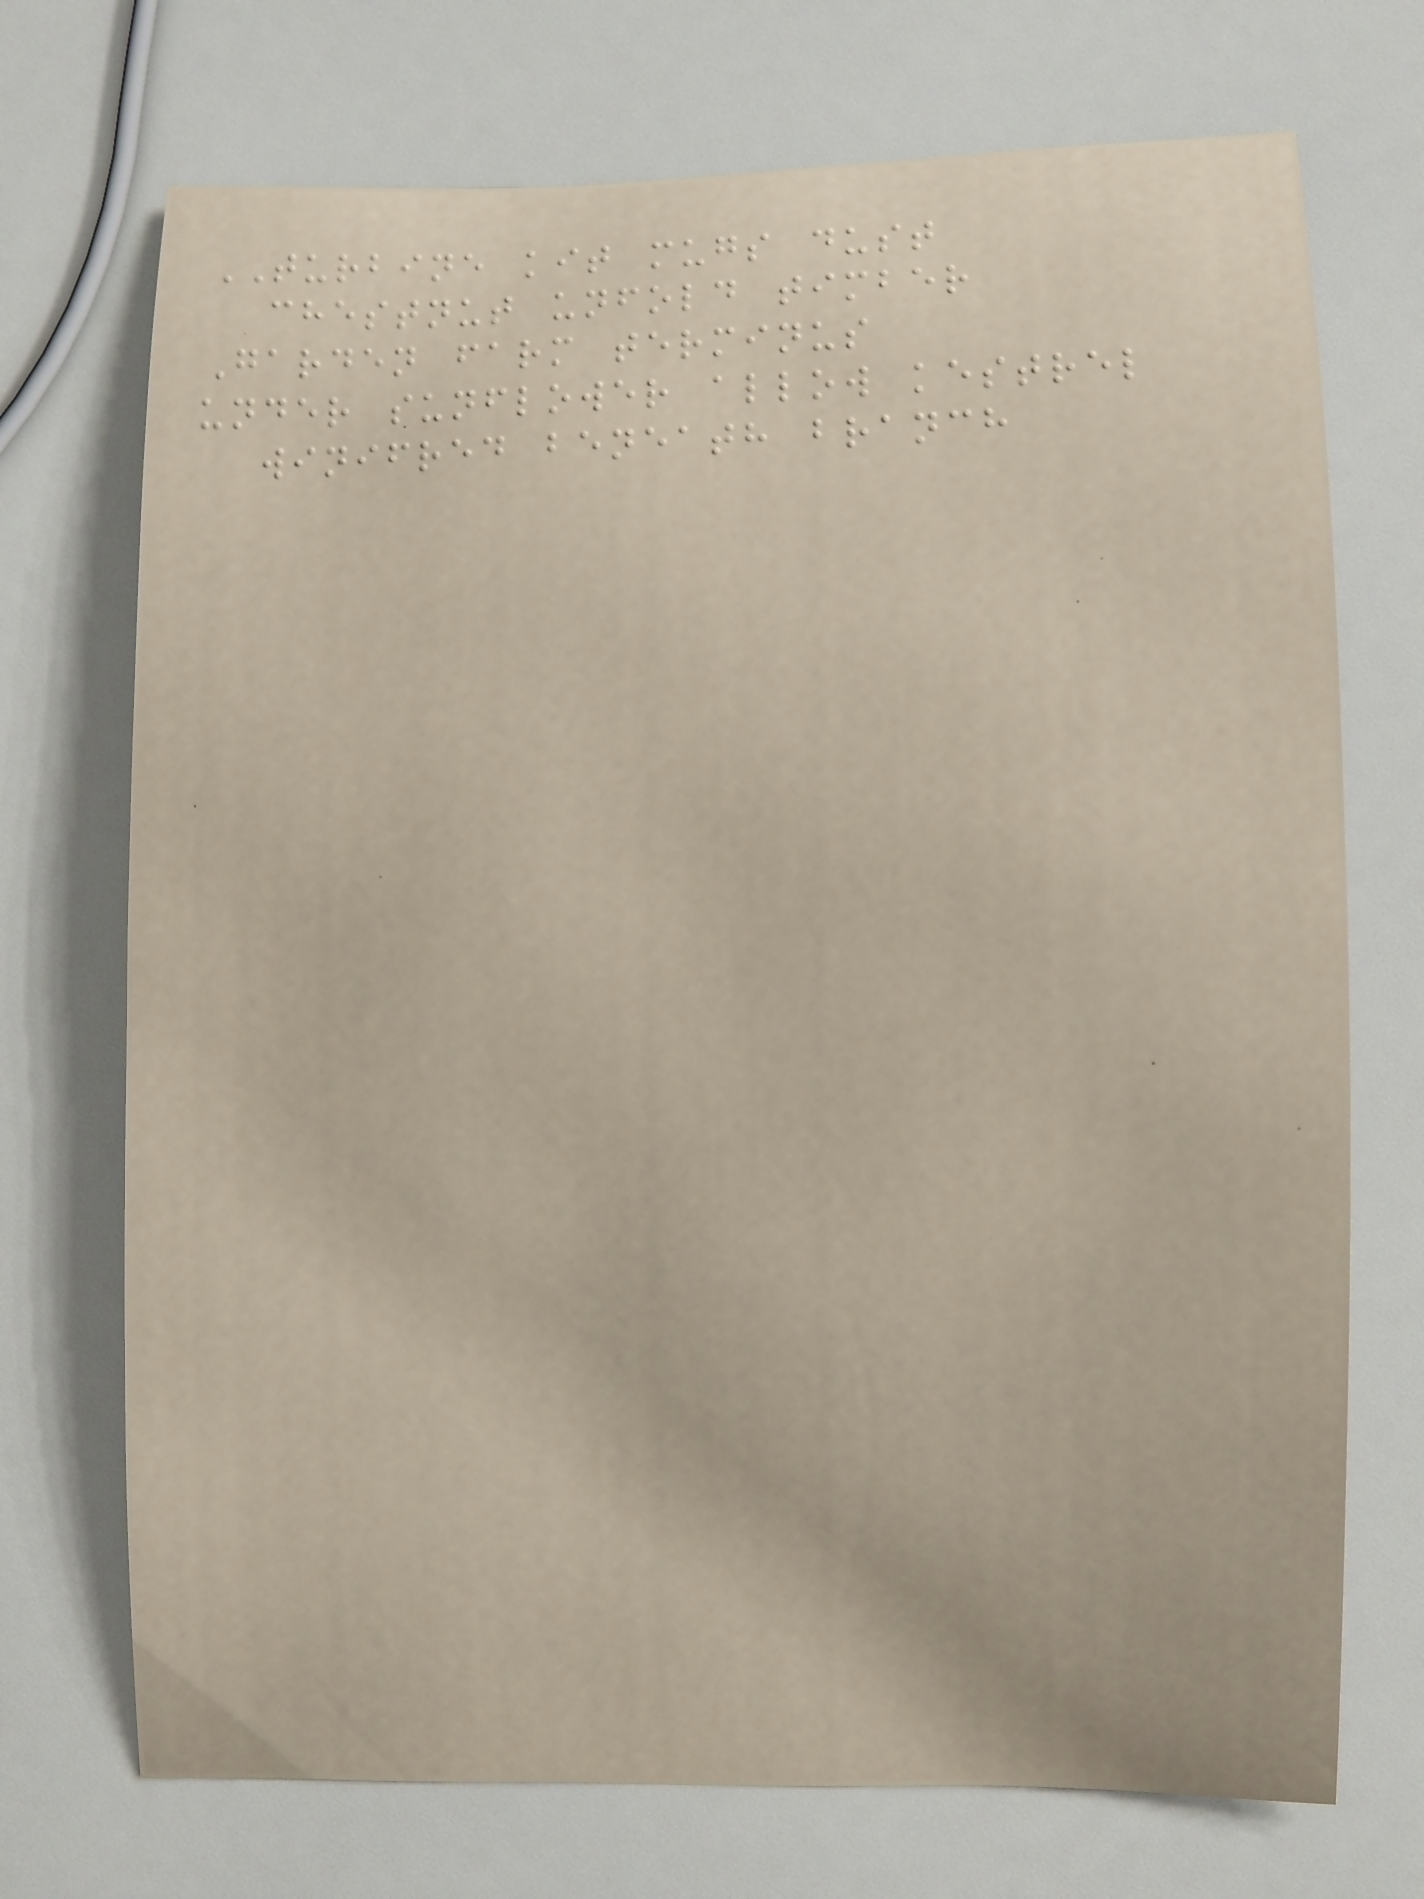TURBINE kit mugs dust
chestnut unfold timber
Garden farm terminus
under sunflower allow kestrel
winifred beneath branch
